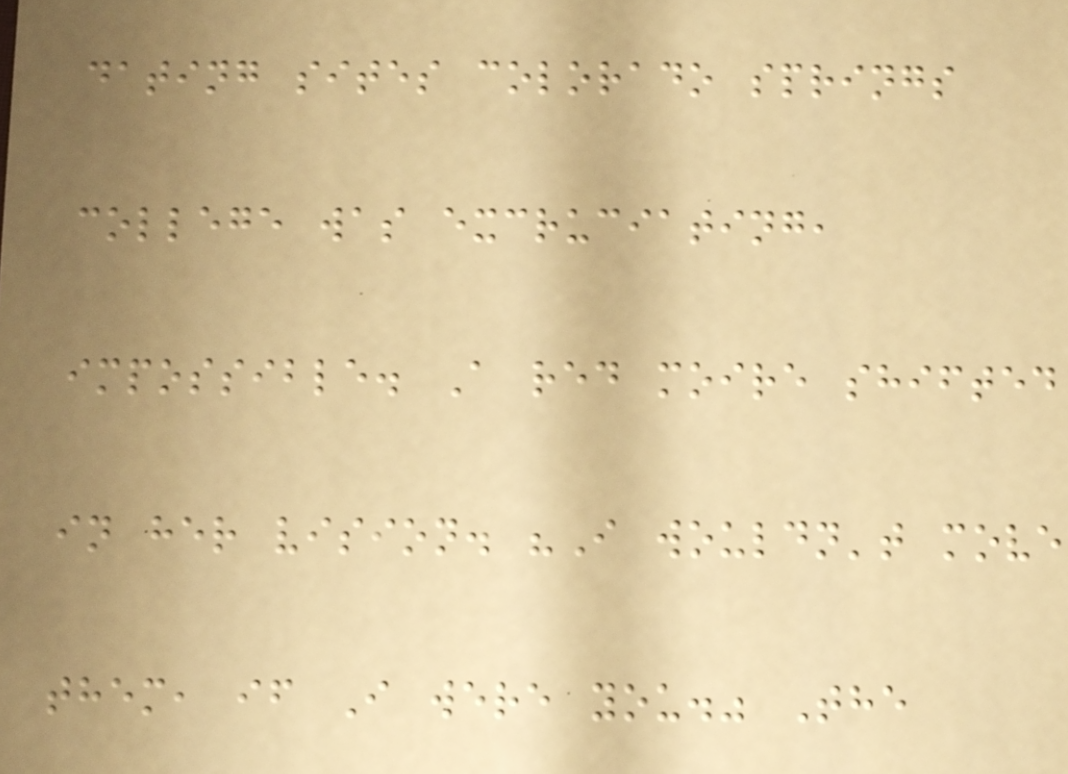dating sites colorado springs
college was excruciating,
impossible. A red moire shifted
in her vision. "I wouldn't move
them, if I were you." The
